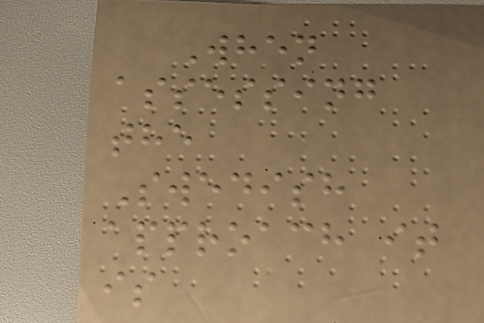When
assessing
the
Swedish
approach it
is
